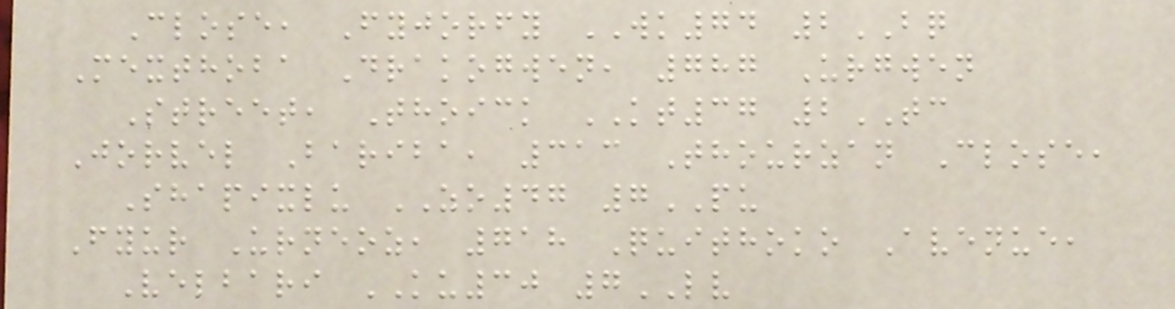Close, Fyjorfy WK74 2BQ
Mexthoba Drakogwen, 787 Urgwen
Street, Thoick KT37 2TC
Jorvel Bariba, 313 Thourzan Close,
Shapixlu ZO47 7PU
Fyur Urneoz, 718 Quithoko Avenue,
Velbari KU30 7LV
